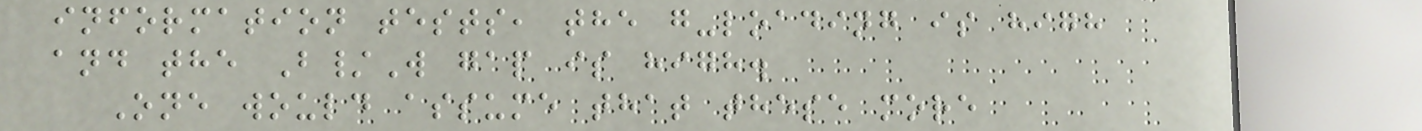information tests, the g-loading is high
and the B/W gap is high.
One would assume that these more
